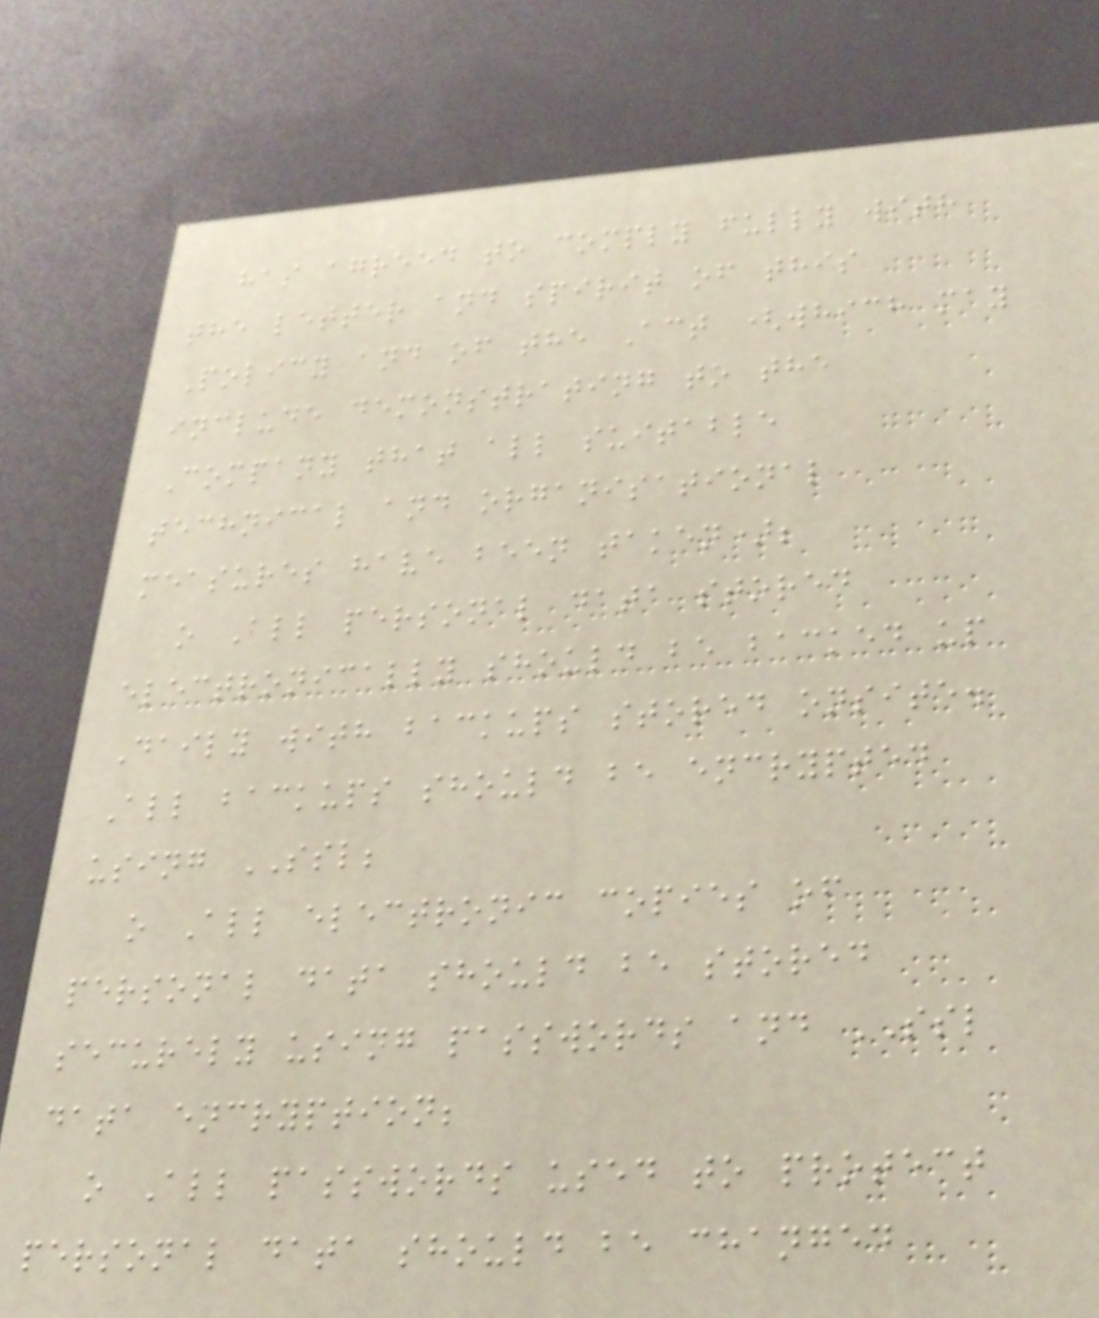has agreed to comply fully with
the letter and spirit of this
Policy and of the Act (which may
include demonstrating to the
Company that all suitable
technical and organisational
measures have been taken);
o All personal data stored
electronically should be backed up
Daily with backups stored onsite.
All backups should be encrypted
using SSL;
o All electronic copies of
personal data should be stored
securely using passwords and SSL
data encryption;
o All passwords used to protect
personal data should be changed
